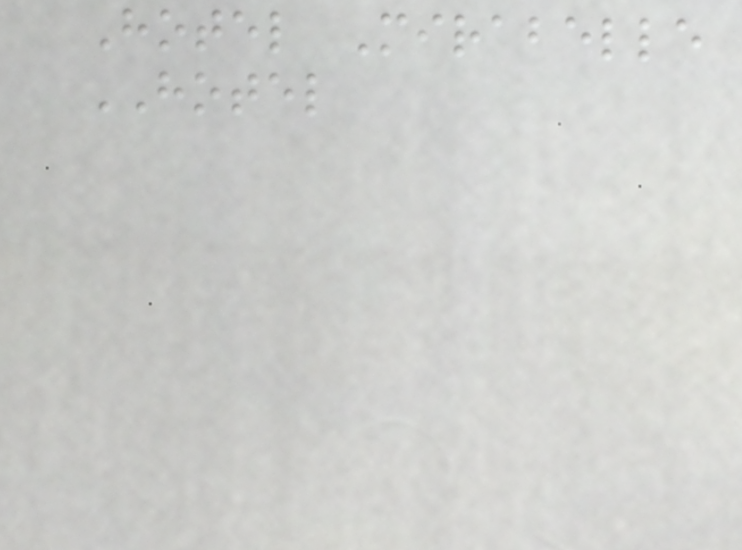Hotel Mirabelle
HOTEL
